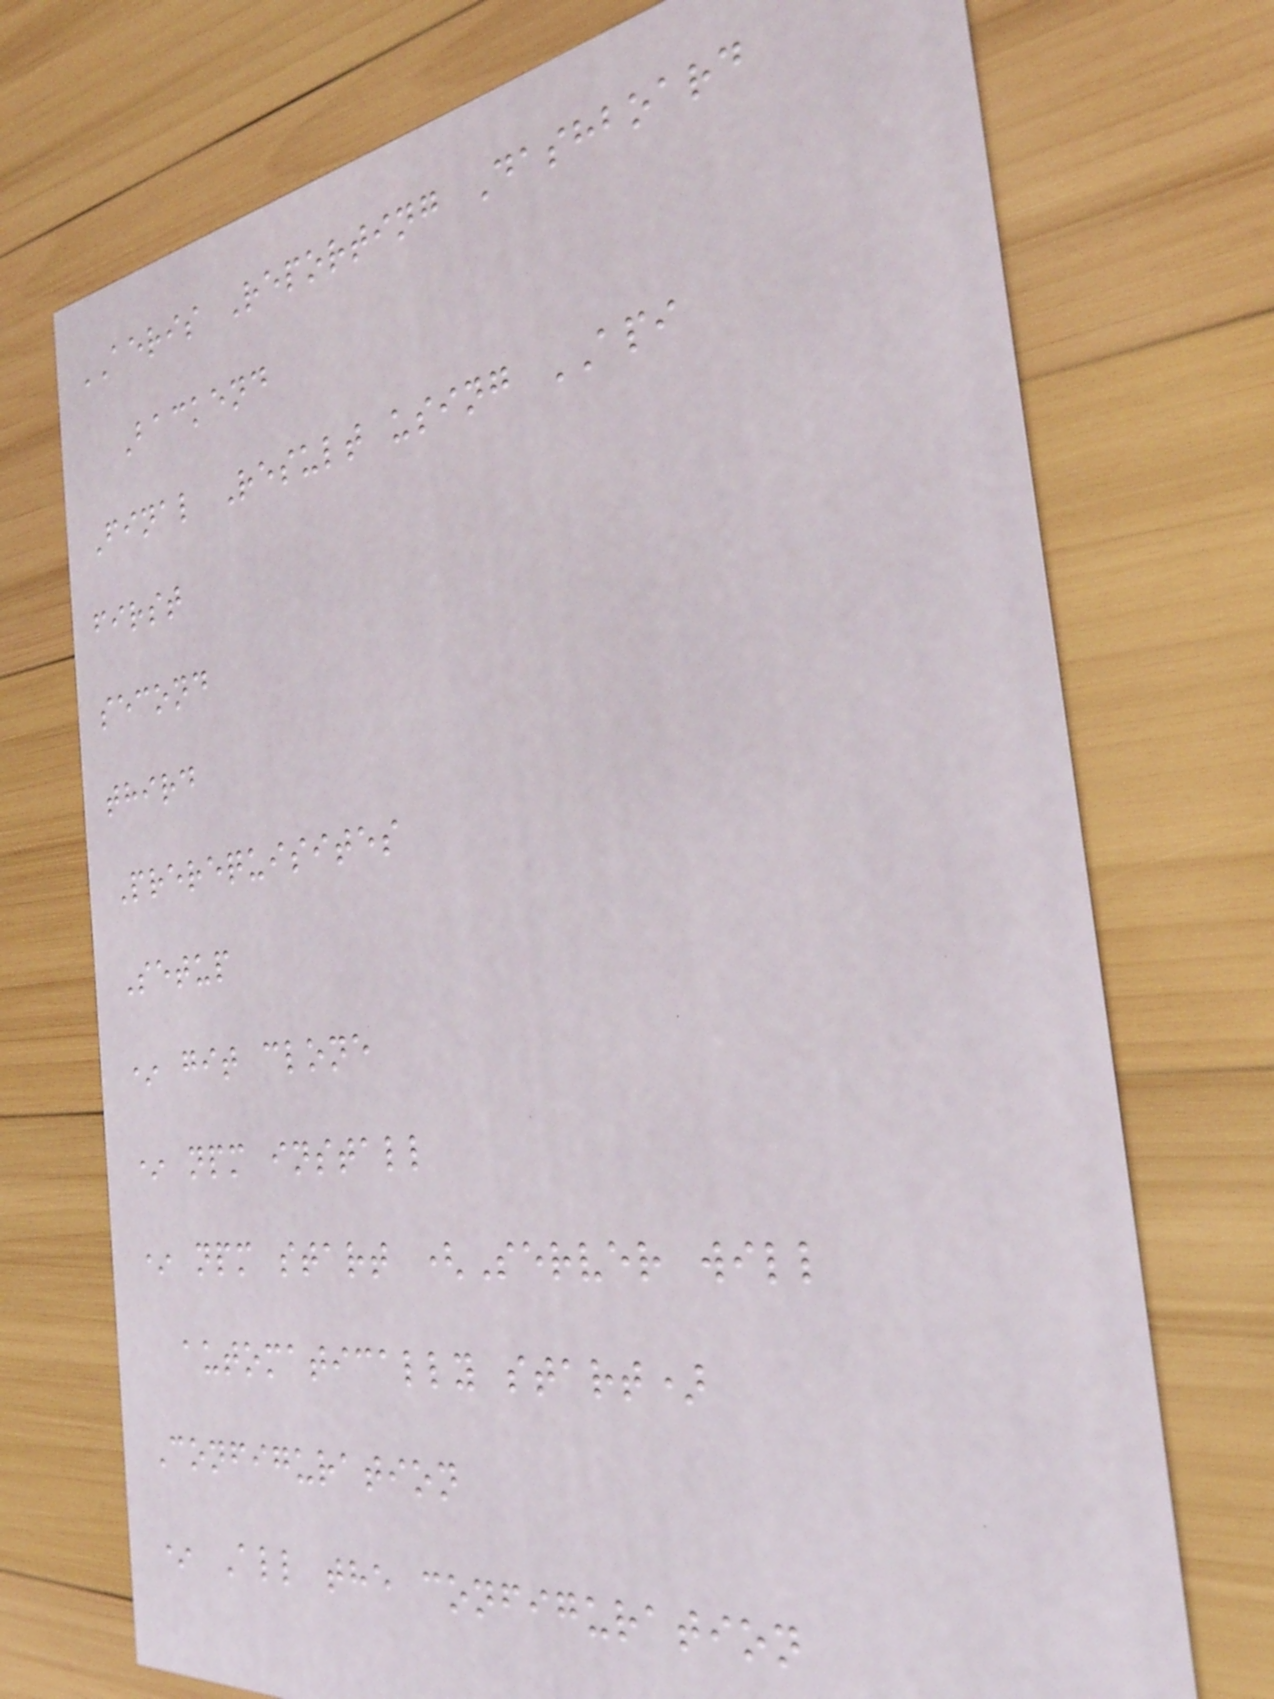AERIS Reporting Dashboard
Backend
Final Result using API
first
second
third
Prerequisites
Setup
* git clone
* npm install
* npm start (Server will
automatically start)
Configuration
* All the configuration
